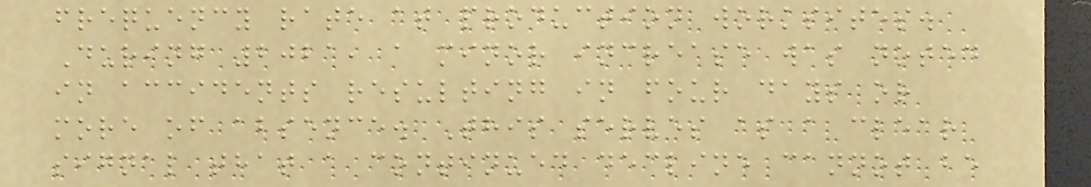frequency rate at production worksites.
During 2021, a minor increase was noted
in accidents resulting in four days or
more of absence. This serves as a clear
signal that a continued decline cannot be
